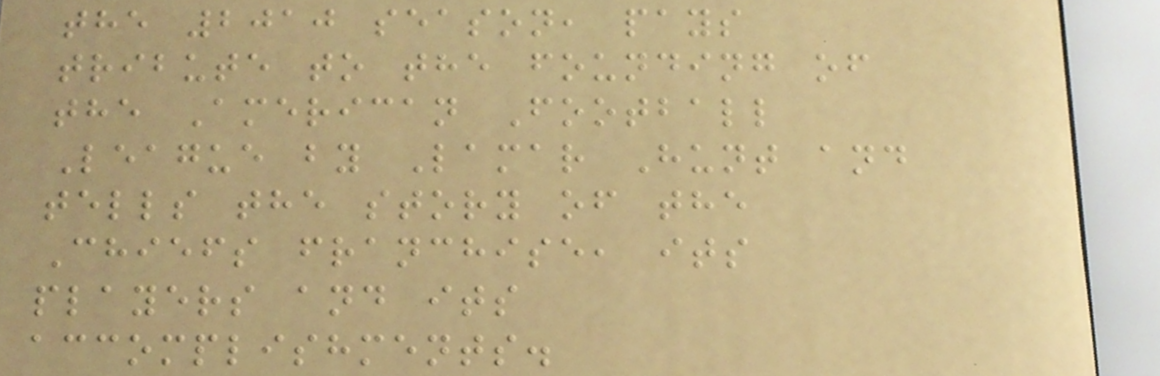the 2010 season, pays
tribute to the founding of
the American Football
League by Lamar Hunt and
tells the story of the
Chiefs franchise, its
players and its
accomplishments.
